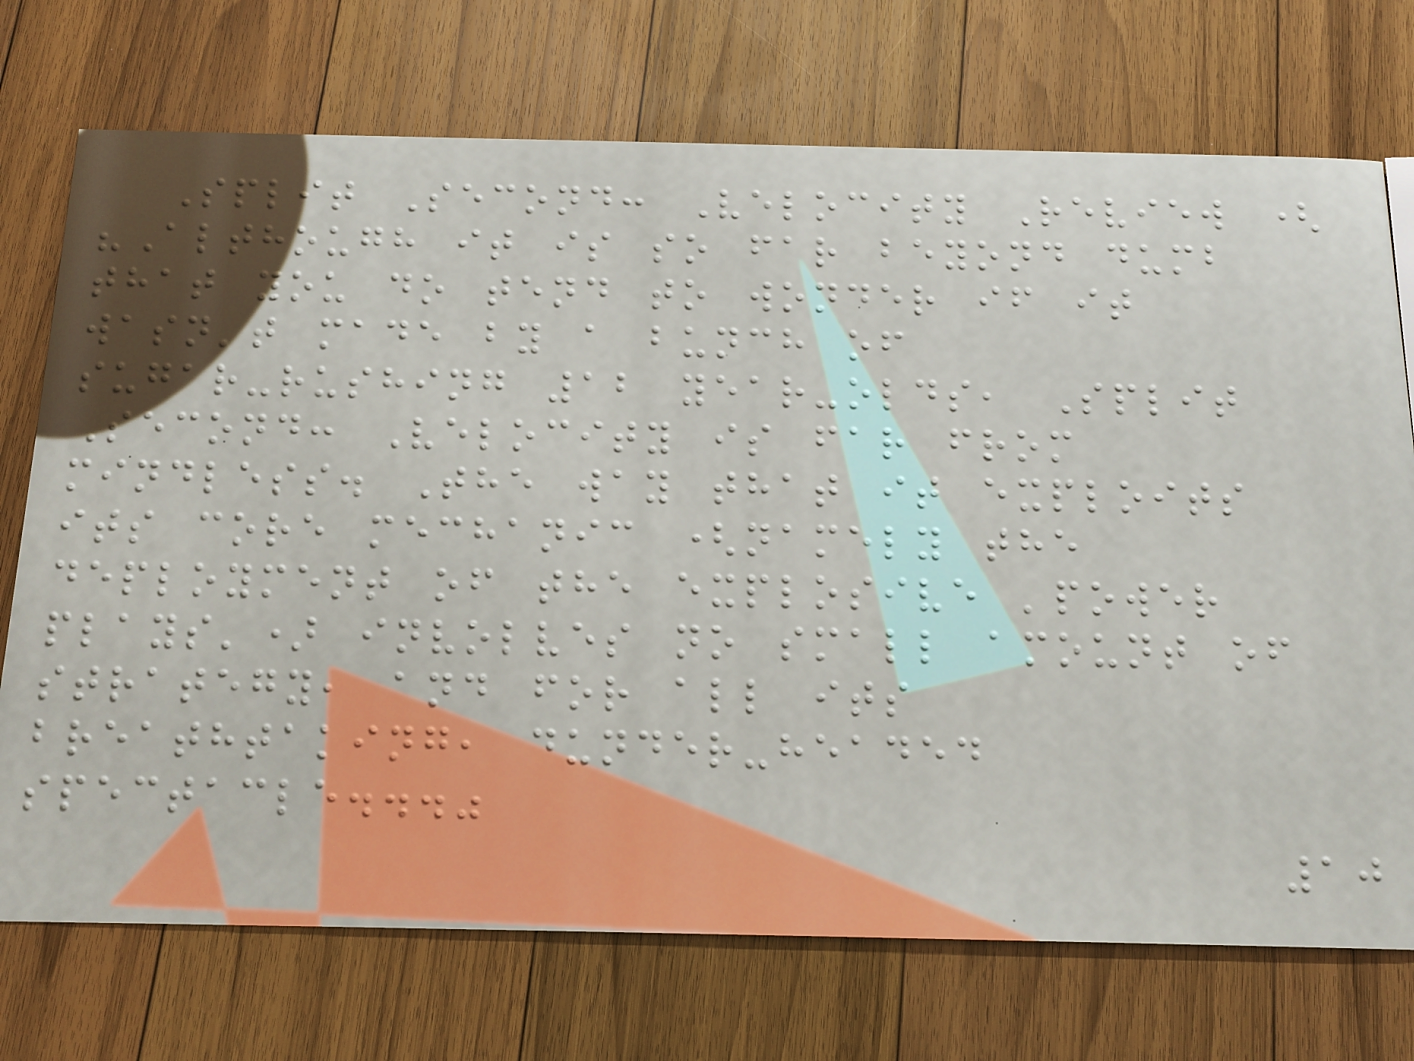Split Second: Velocity Review (
"Although it is so far beyond dumb
that you do tend to wonder if it
wasn't made by a bunch of
sugar-rushing 12 year-olds, Split
Second: Velocity is far from
mindless. The way that it exploits
its core mechanic (namely the
deployment of the explosive 'power
plays') involves no small amount of
strategy, and for all its
breathtaking, dunder-headed
spectacle..."
10
